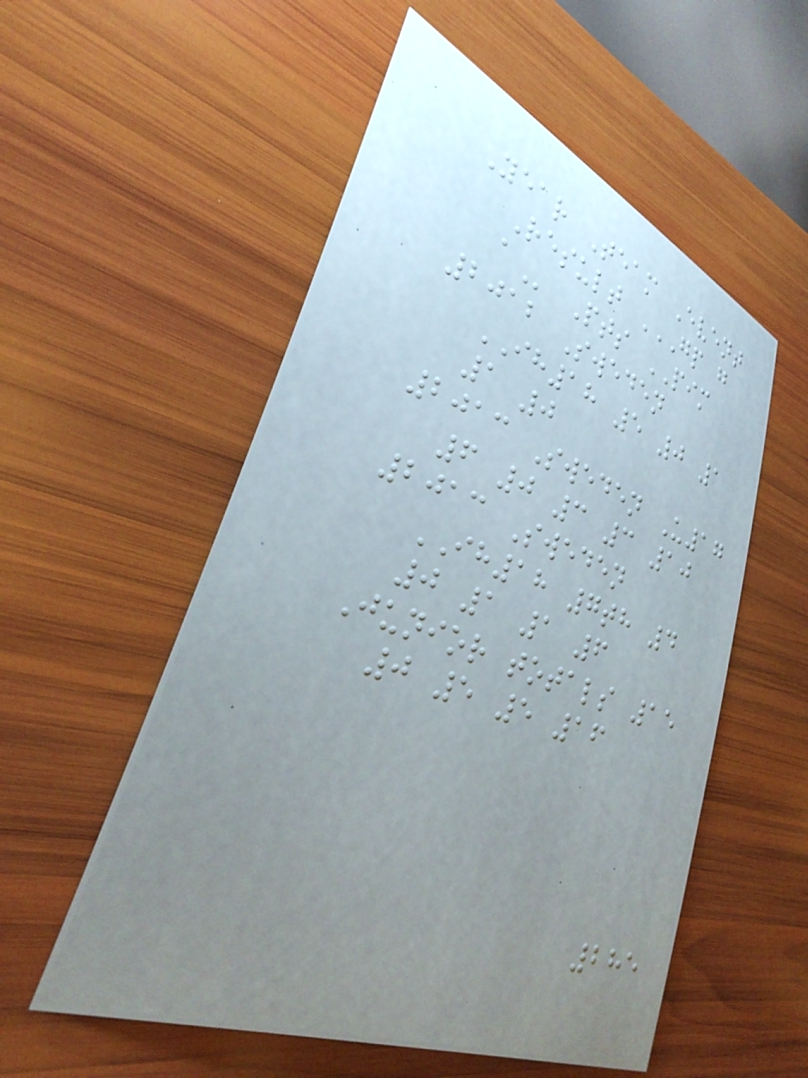Year Team Event
Result GP G
A Pts PIM
2012 Sweden
IH18 5 0 1
1 0
2013 Sweden U17
6 0 3 3 10
2013 Sweden
IH18 7th 4
0 1 1 6
Junior totals 15
0 5 5 16
285
